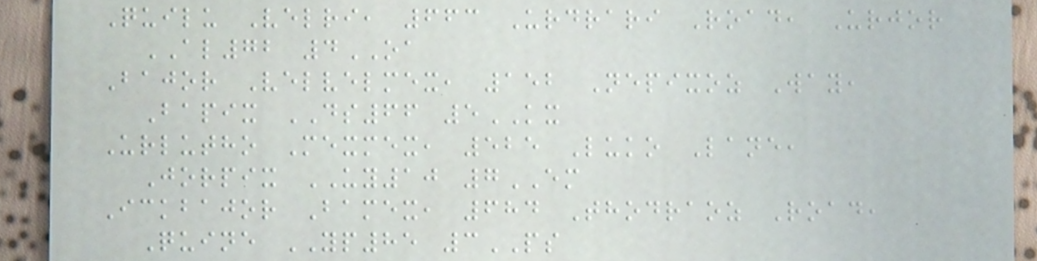Quilu Velri, 663 Urdrari Road, Urjor
AL72 4OA
Bajor Velvelmex, 152 Nepixoz Way,
Bapix DS66 5KX
Urlutho Mexmex, 525 Luko Lane,
Jorpix UY10 7EM
Ickbajor Bamex, 684 Thodraoz Road,
Quine YP85 3PS
